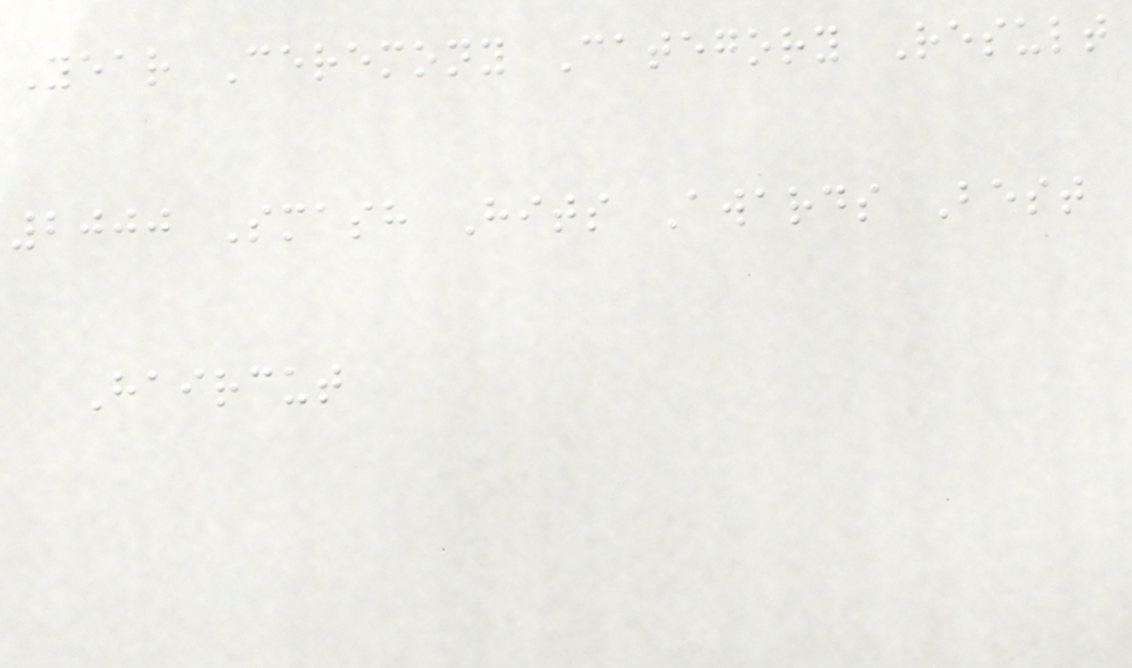Year Ceremony Category Result
2000 Smash Hits Awards Best
Haircut
